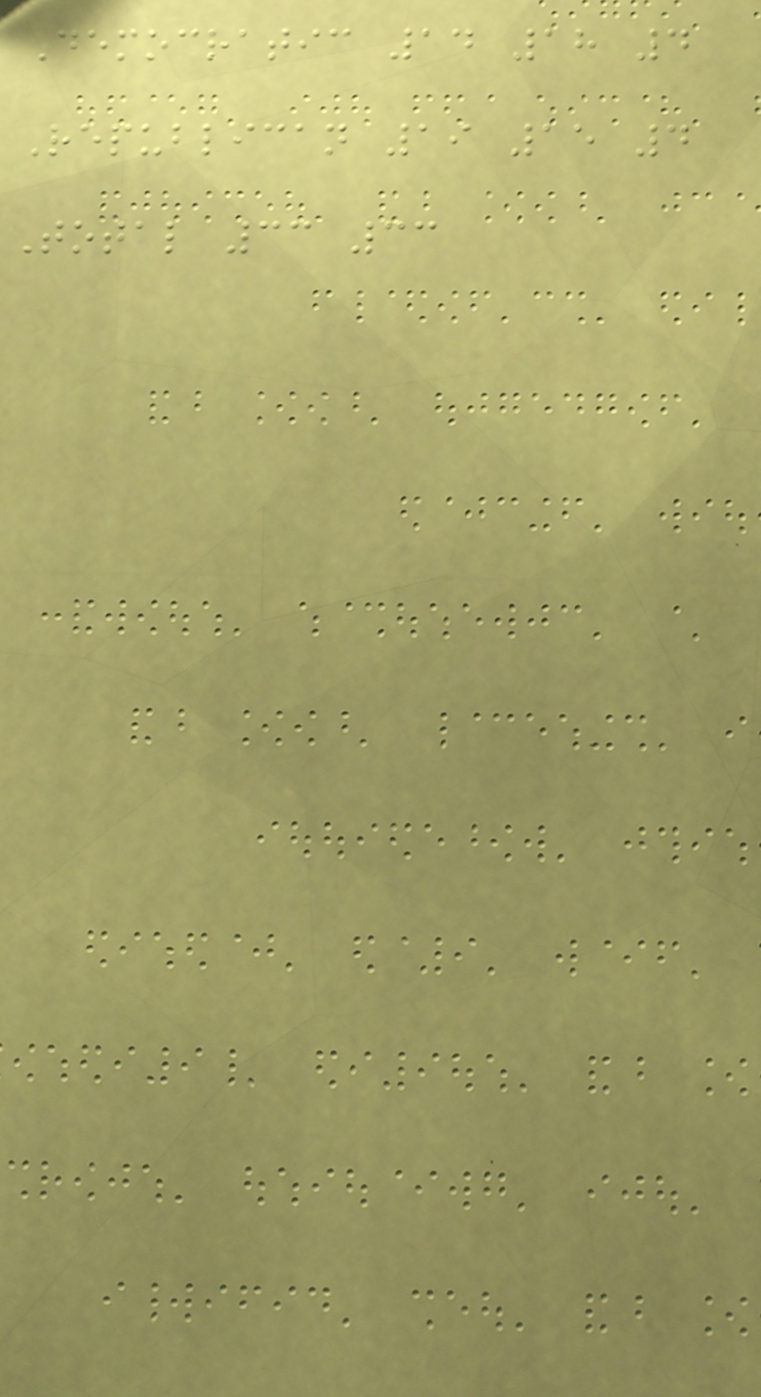Democratic 14 18 4
Republican 19 15 4
Total 33 33
